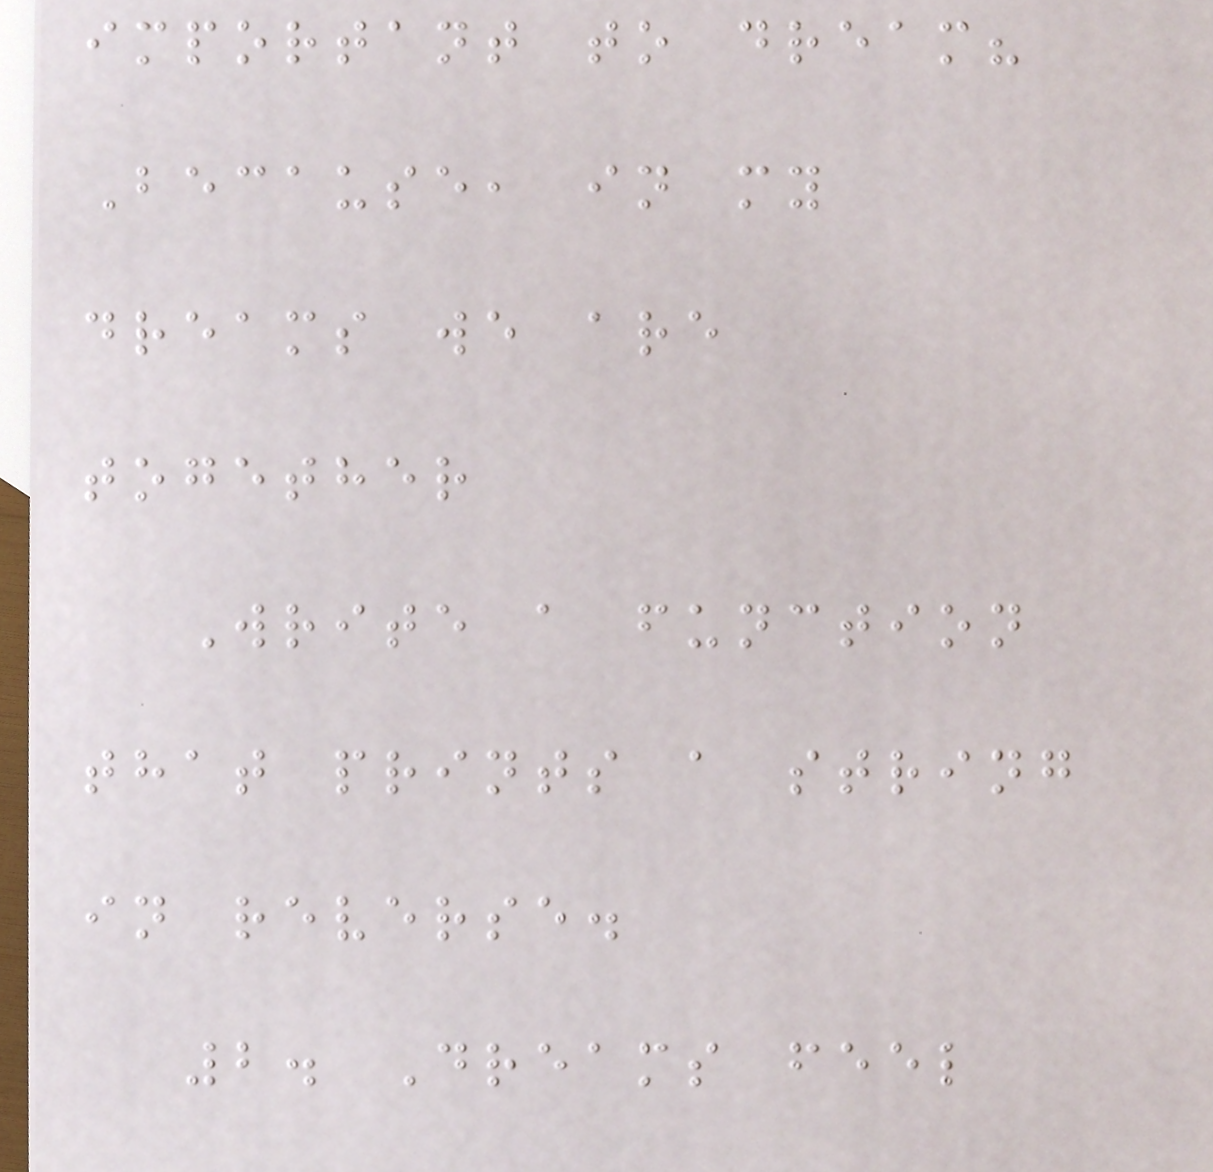important to dream?
Because, in my
dreams we are
together
Write a function
that prints a string
in reverse.
2. Dreams feel
